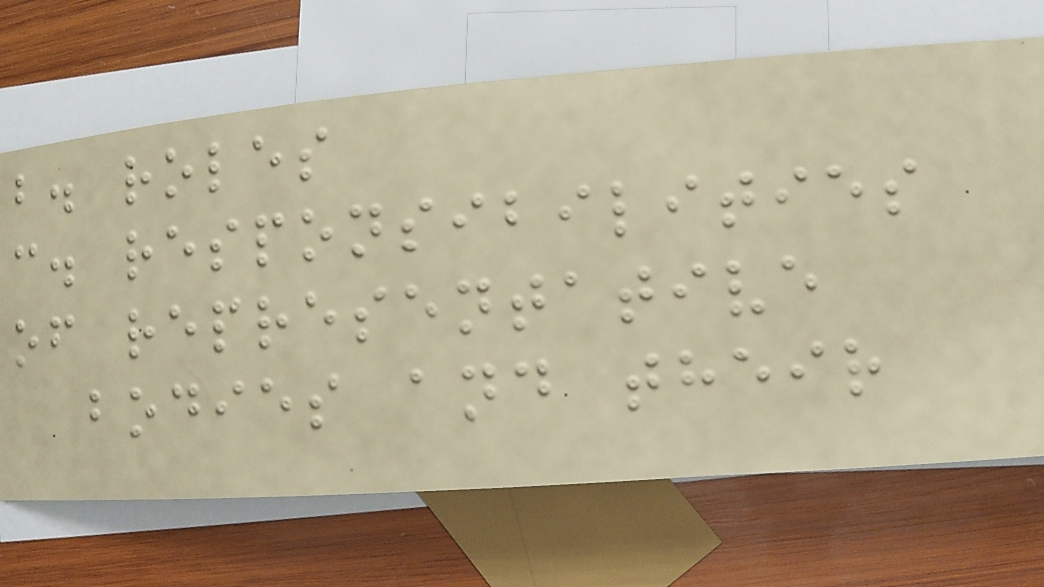b. roles
c. responsibilities
of representative
bodies and their
